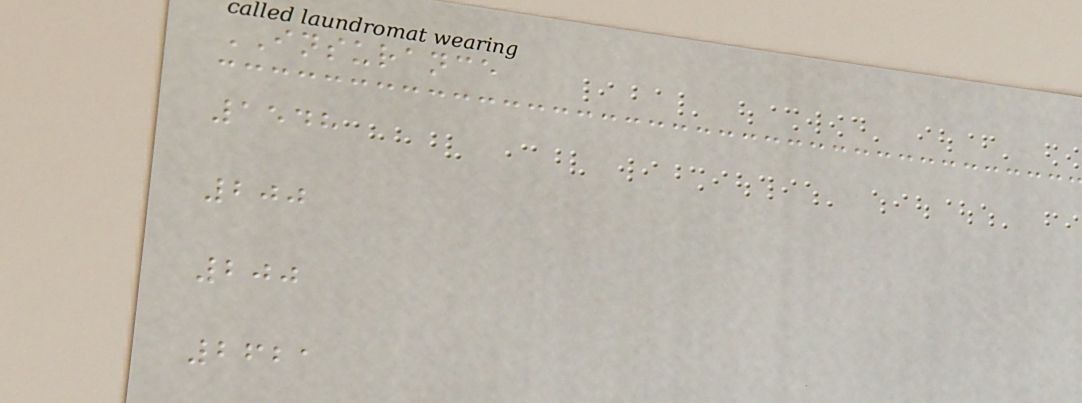INSURANCE
1548
200
200
2621
